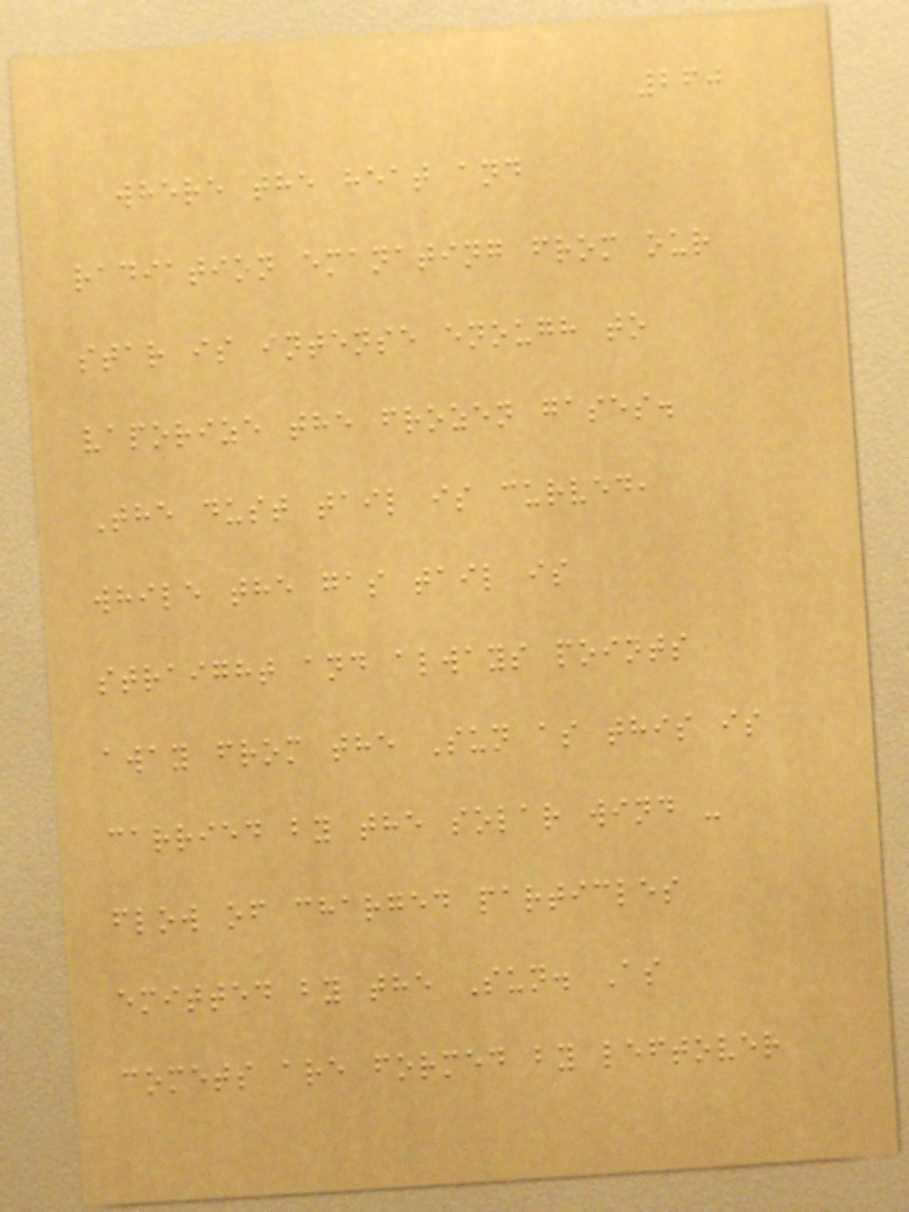260
where the heat and
radiation emanating from our
star is intense enough to
vaporize the frozen gases.
The dust tail is curved,
while the gas tail is
straight and always points
away from the Sun as this is
carried by the solar wind -
flow of charged particles
emitted by the Sun. As
comets are formed by leftover
